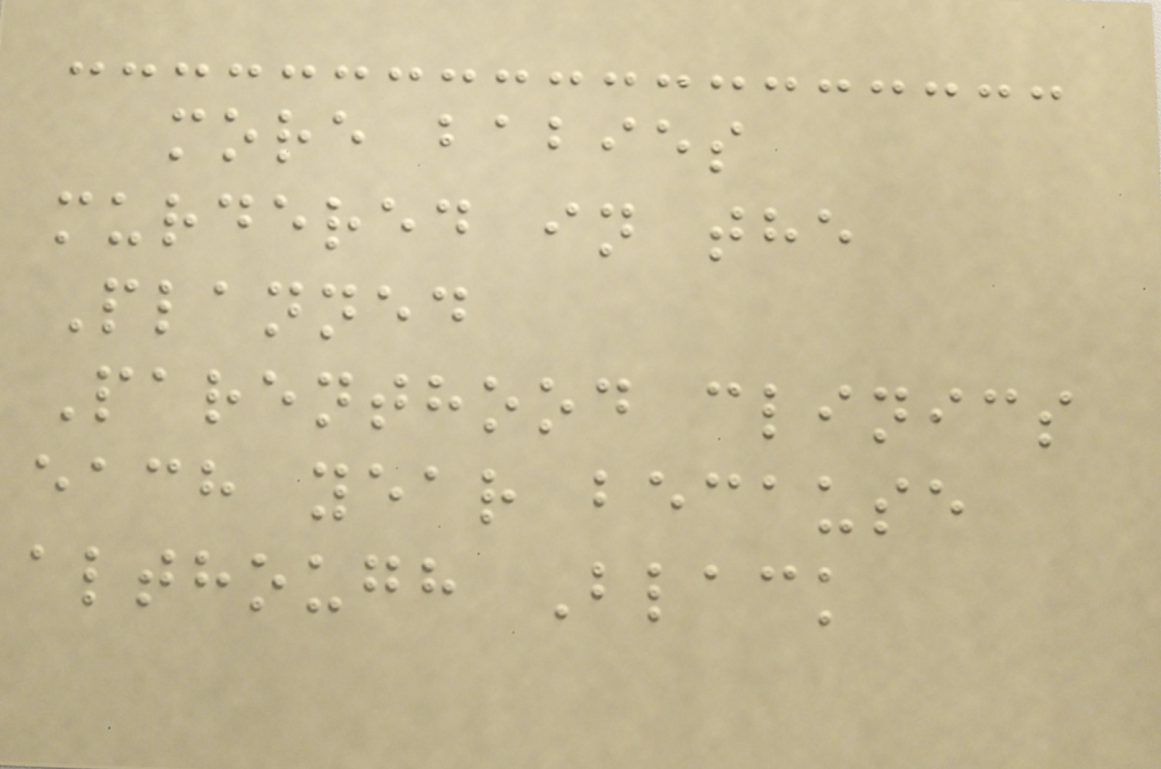more babies
murdered in the
Planned
Parenthood clinics
each year because
although Black
